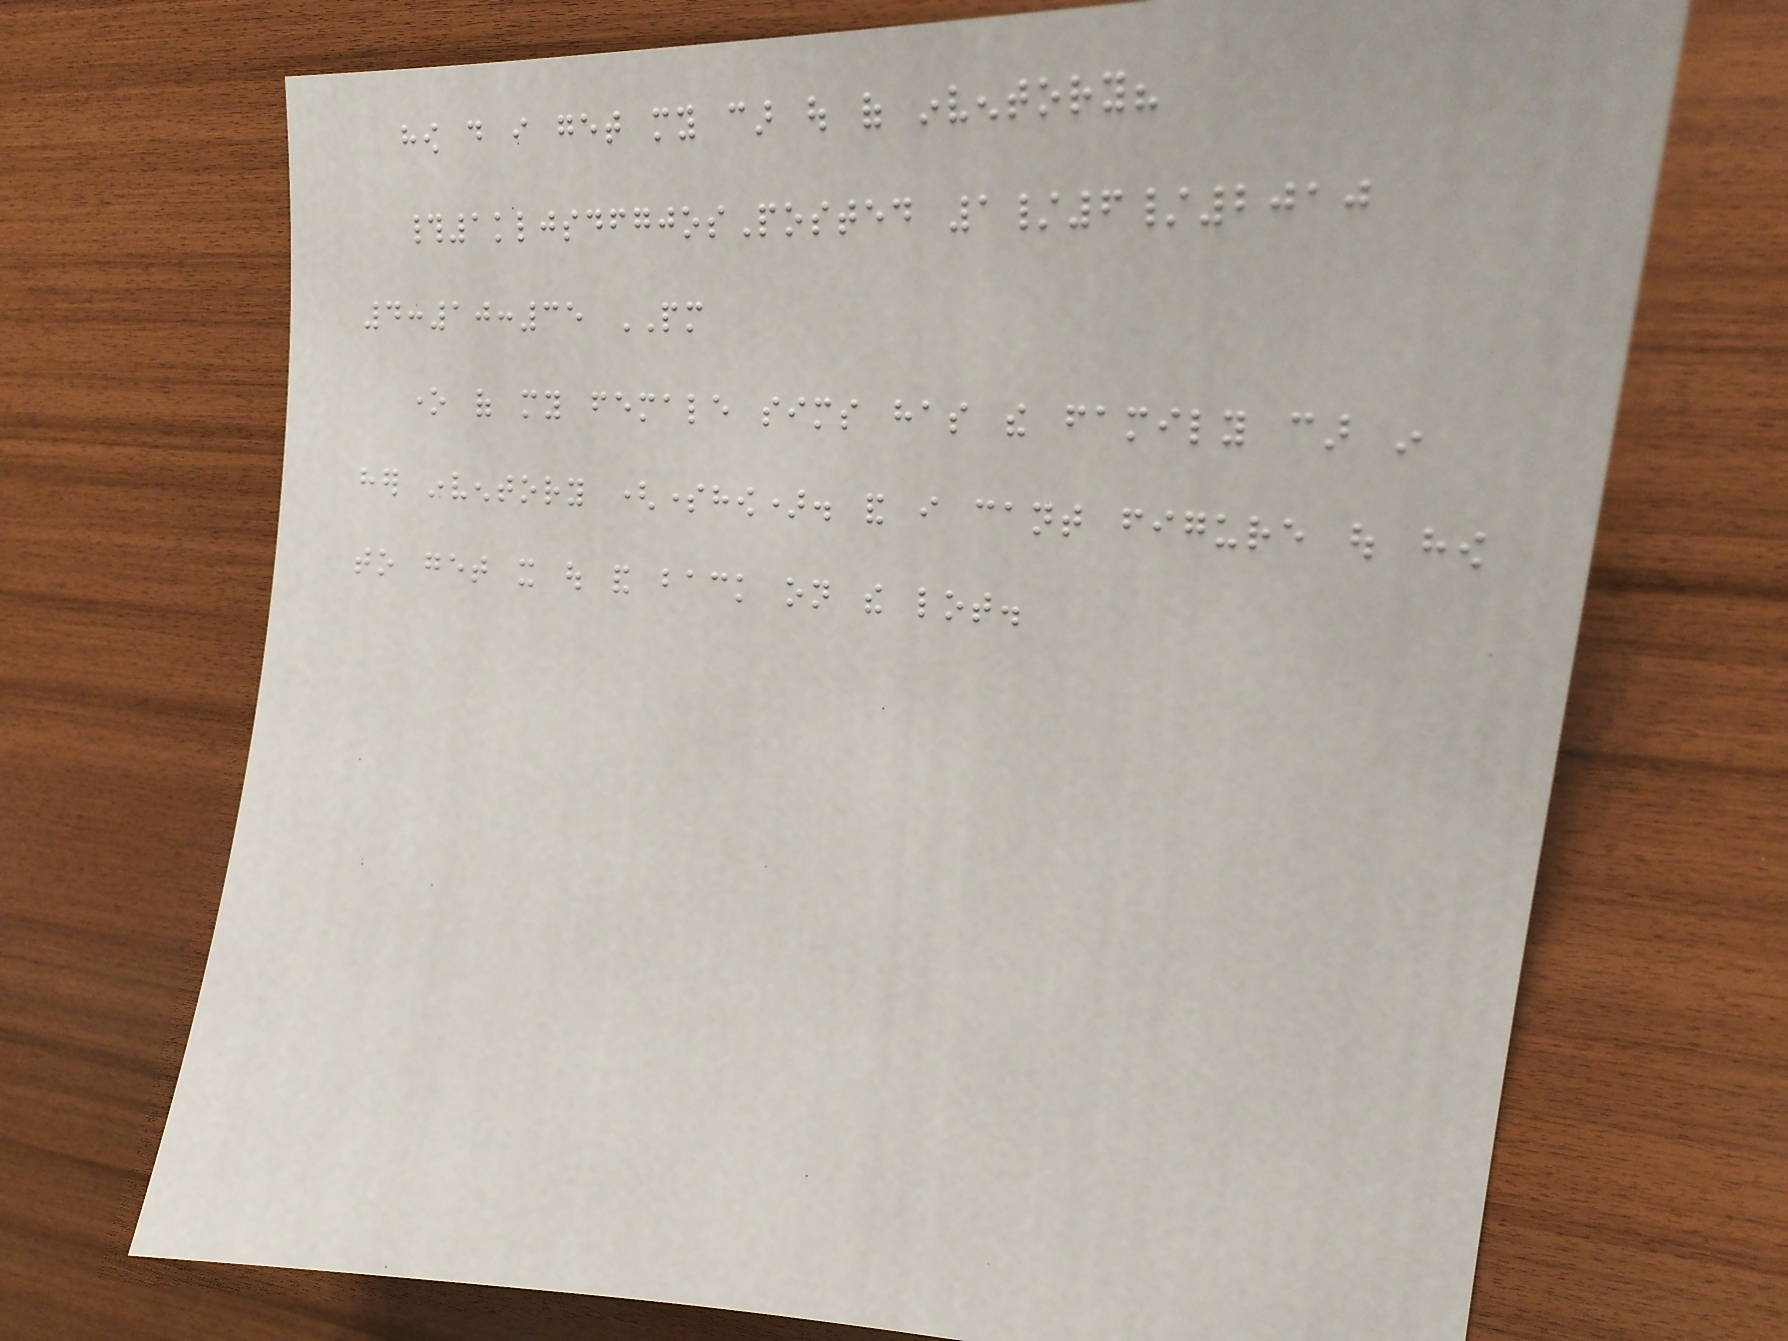how do i get my car out of inventory?
#1kljsdfgjosPosted 1/6/2010
4:10:35 PM
one of my female sims has the family car in
her inventory (somehow). and i cant figure out how
to get it out and back on the lot.
